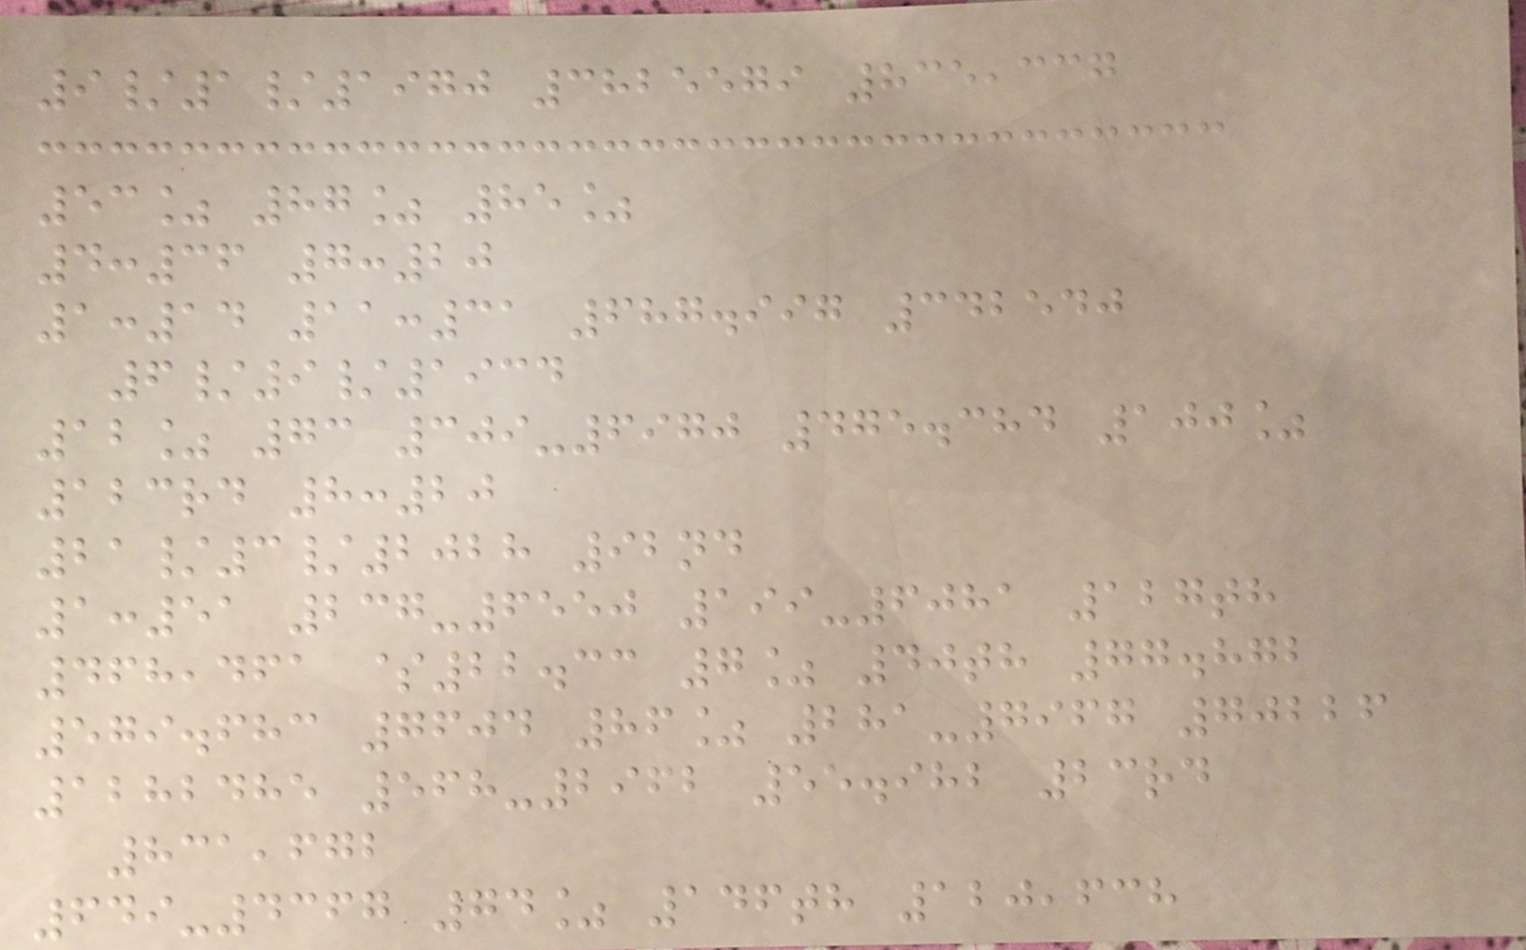9/1/1970 3825579 835,337
53% 87% 85%
4:36 7:20
1:14 11:31 687.997 342540
6/9/1934
12% 73 309-6970 475.384 100%
123rd 8:20
21/3/2028 92nd
1:51 237-6550 199-6081 127th
468,461 $22.33 7% 40th 77.872
579.683 7604 86% 281-7967 70226
1282485 568-2962 55.982 23rd
831,672
649-4367 74% 146th 120,638
